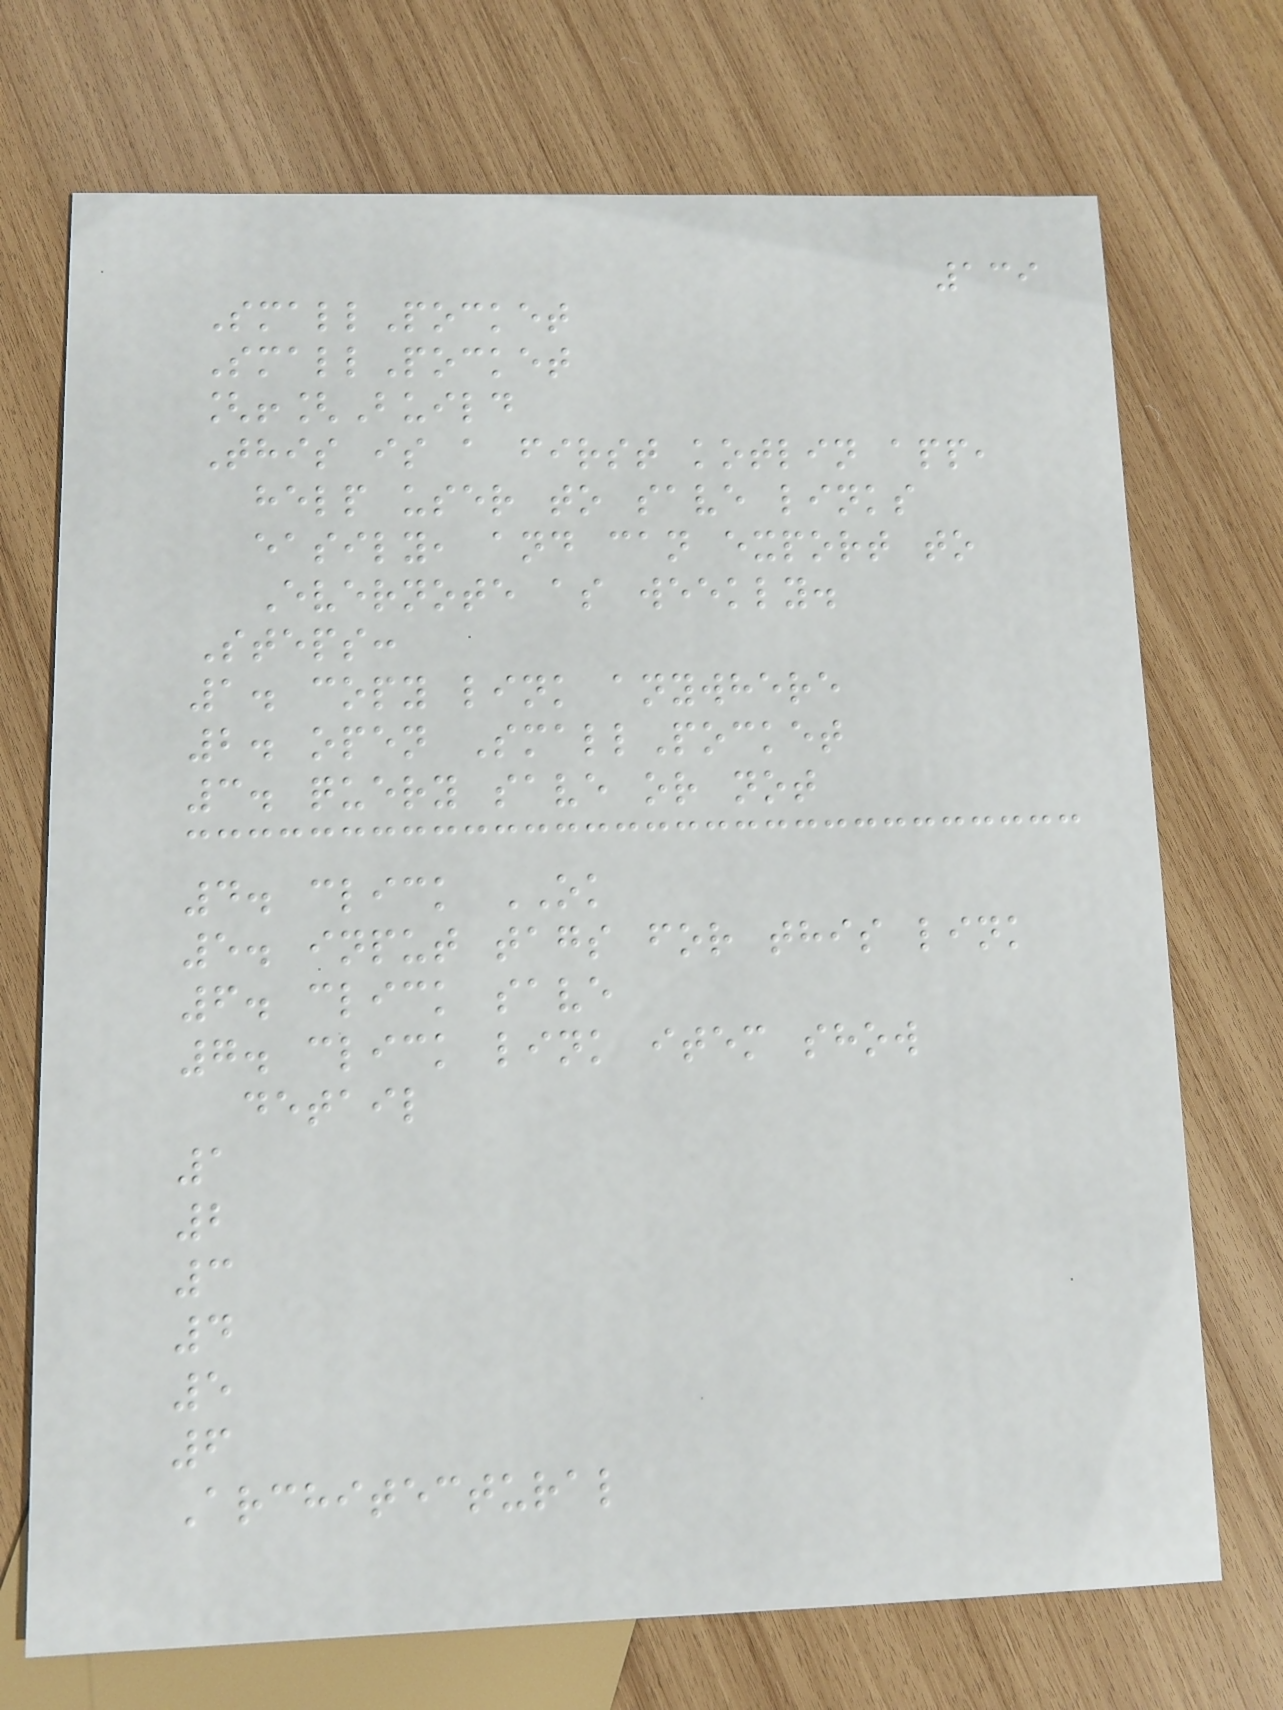139
SmallPocket
SmallPocket
[![Build
This is a first kotlin app,
help user to save links
easily, and can export to
Evernote as weekly.
Steps:
1. copy link anywhere
2. open SmallPocket
3. query save or not
4. click OK
5. input tags for this link
6. click save
7. click link item show
detail
1
2
3
4
5
6
Architectural
